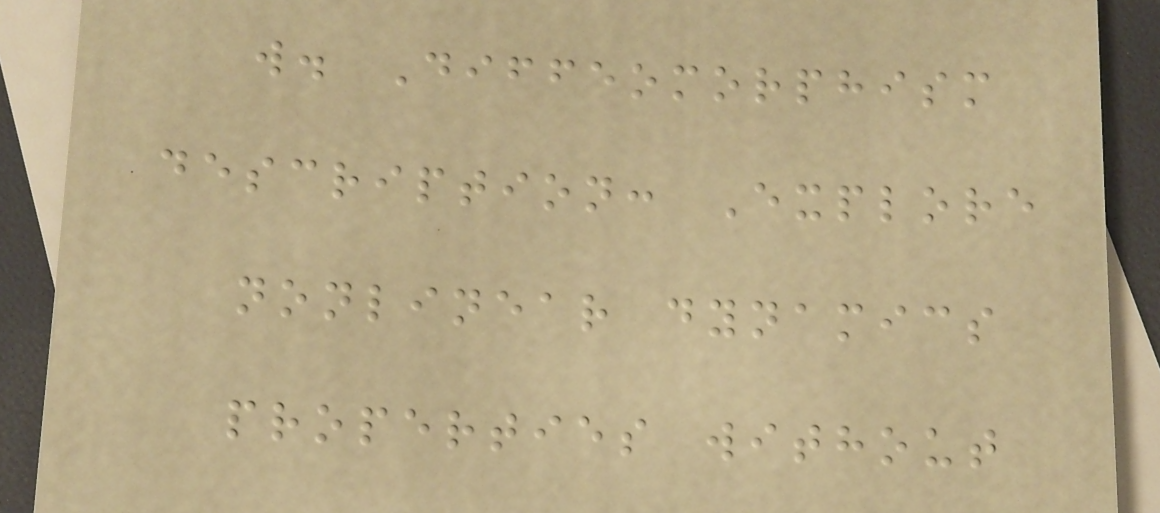w. Diffeomorphism
description: Explore
nonlinear dynamics
properties without
